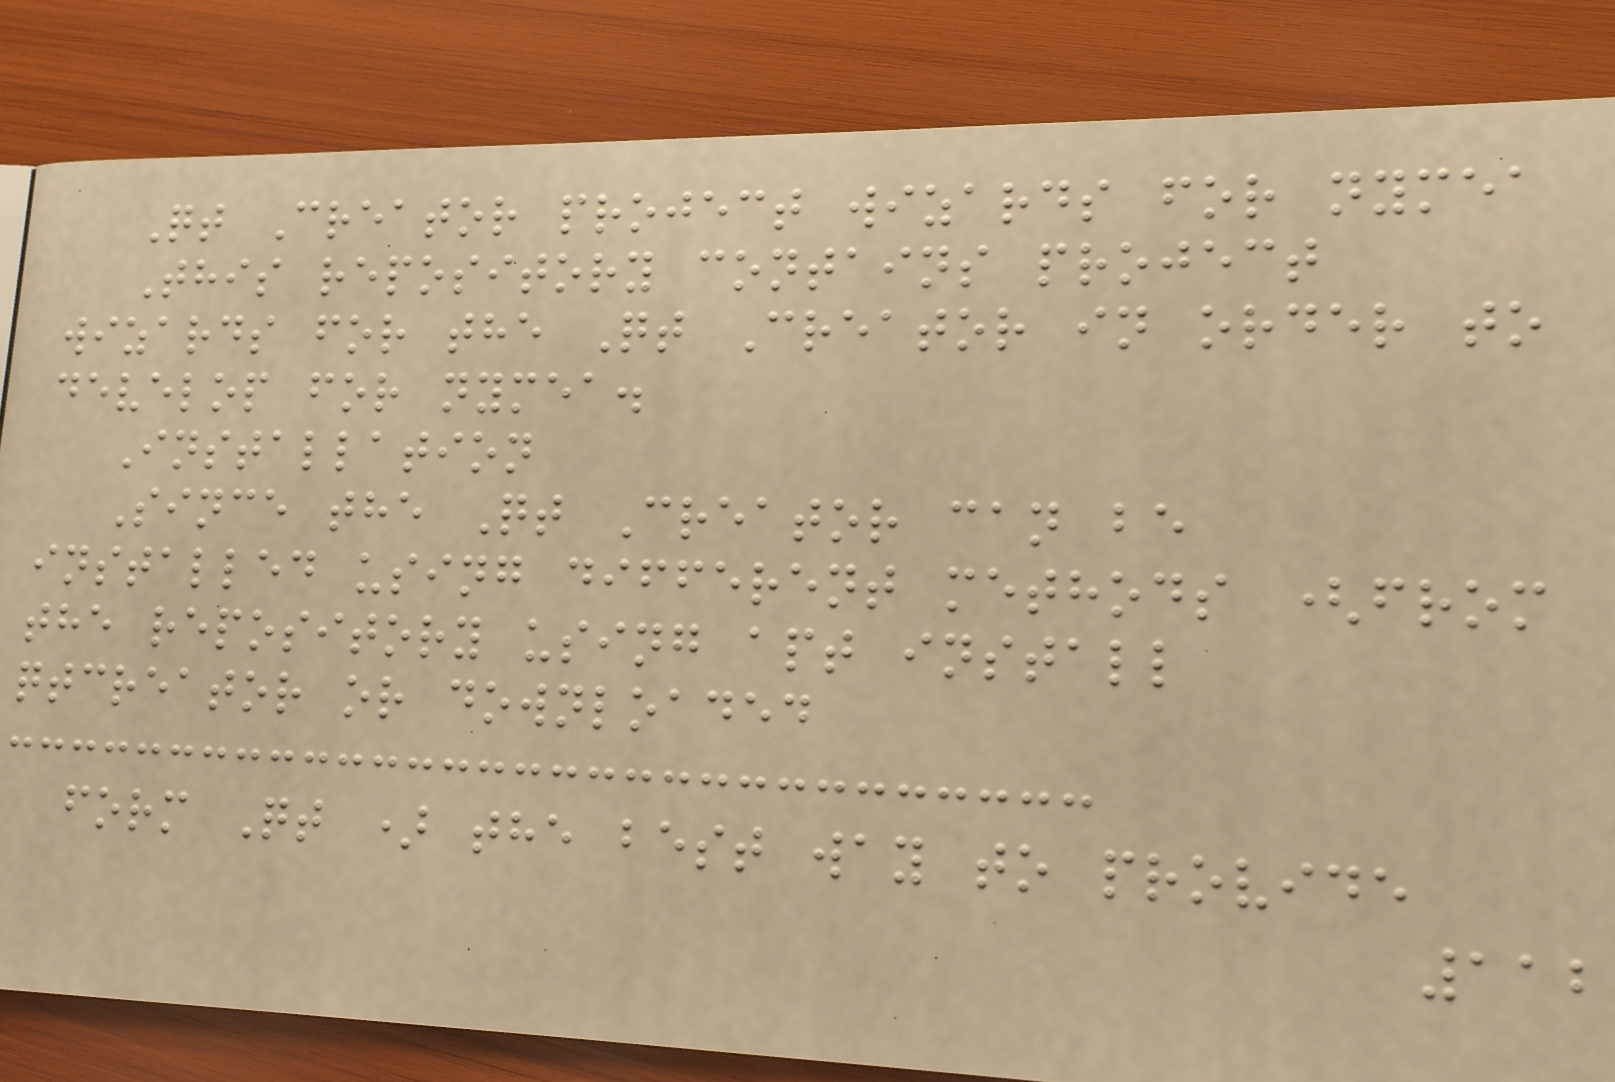Qt Creator project wizards for nymea
This repository contains project
wizards for the Qt Creator in order to
develop for nymea.
Installation
Since the Qt Creator can be
installed using different methods (from
the repository using apt install
qtcreator or downloaded
form Qt ) the best way to provide
112
